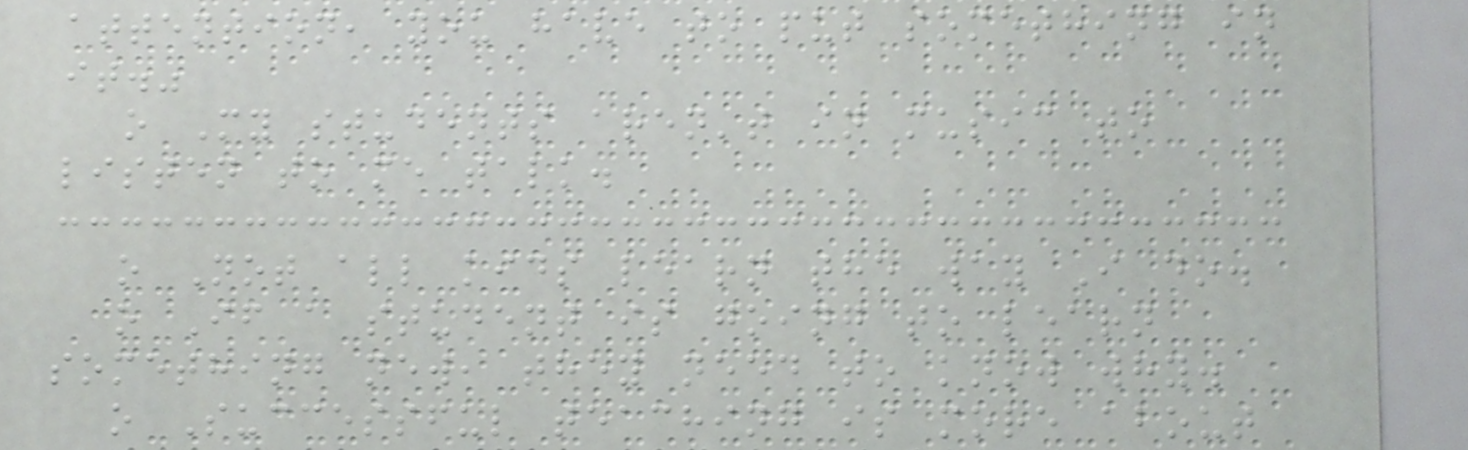attention, you have to put something in
it."
o My students aren't in music to
listen to me talk.
o Not all kids learn the way I do.
o If a student is going to learn
something new, they need to know why.
o Successful teaching is more about
